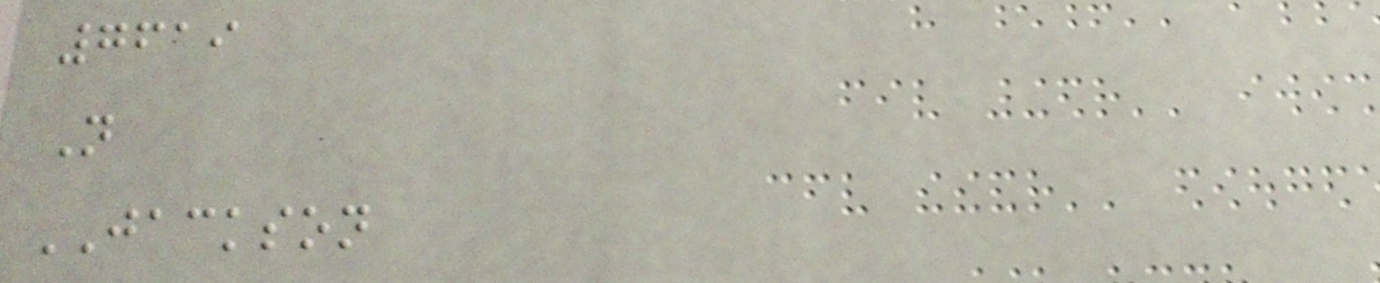7619
N
JACKSON
